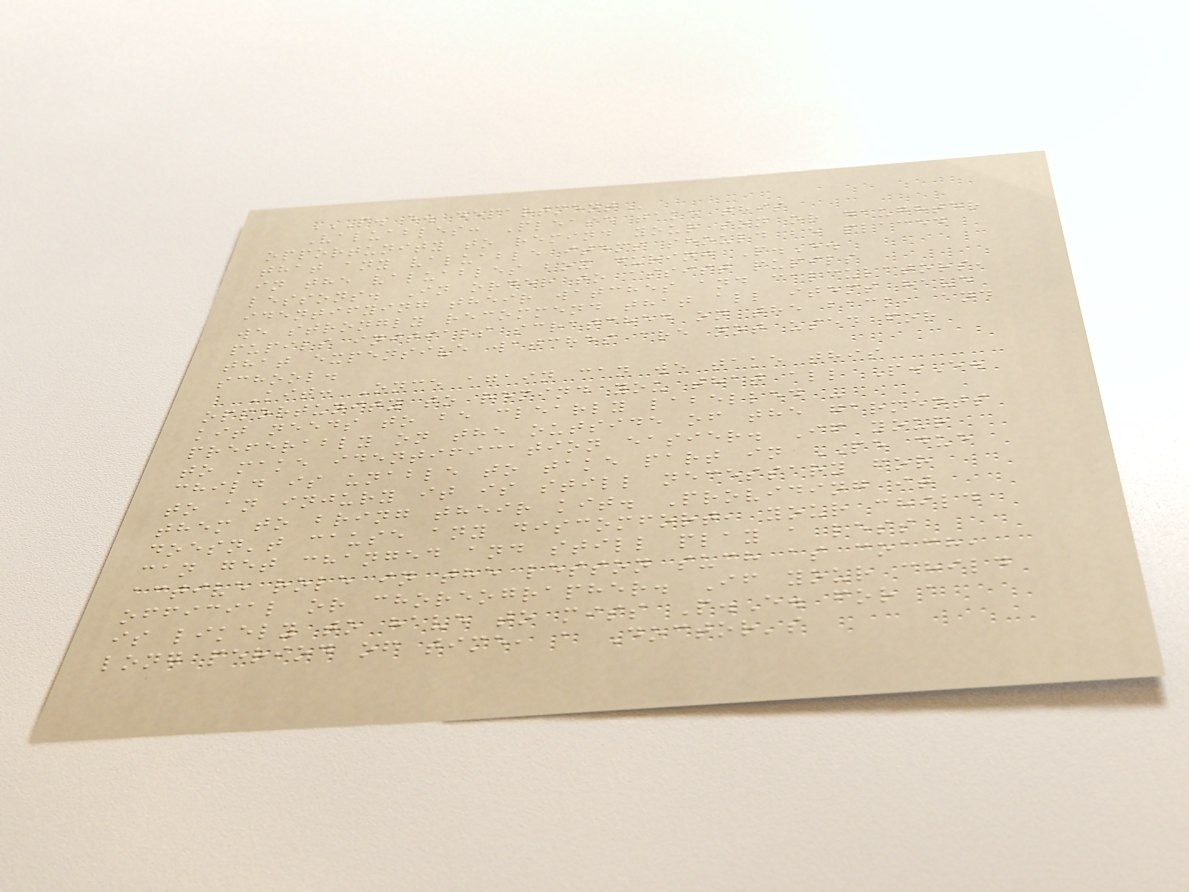P. E. DEPARTMENT
Valuables: Please take this
opportunity to remind your son or daughter
that any valuable items should be placed
in the valuables box during P.E.
lessons. In order to assist pupils
identifying their watches and calculators,
we strongly recommend that all items have
pupils initials scratched on the back, and
that expensive watches are not used for
school.
Kit: Once again can we take this
opportunity to remind you that all P.E.
kit needs to be clearly labelled -
preferably on the outside of the garments
to make identification easier. If your
child is unable to take part in PE due
to an injury it is still necessary for
them to bring their kit. Providing it
doesn't cause any discomfort, your child
can get changed and still play a less
active role in the lesson such as coach,
official or choreographer. If your child
is likely to have to miss P.E. for a
long period of time, a Doctor's
